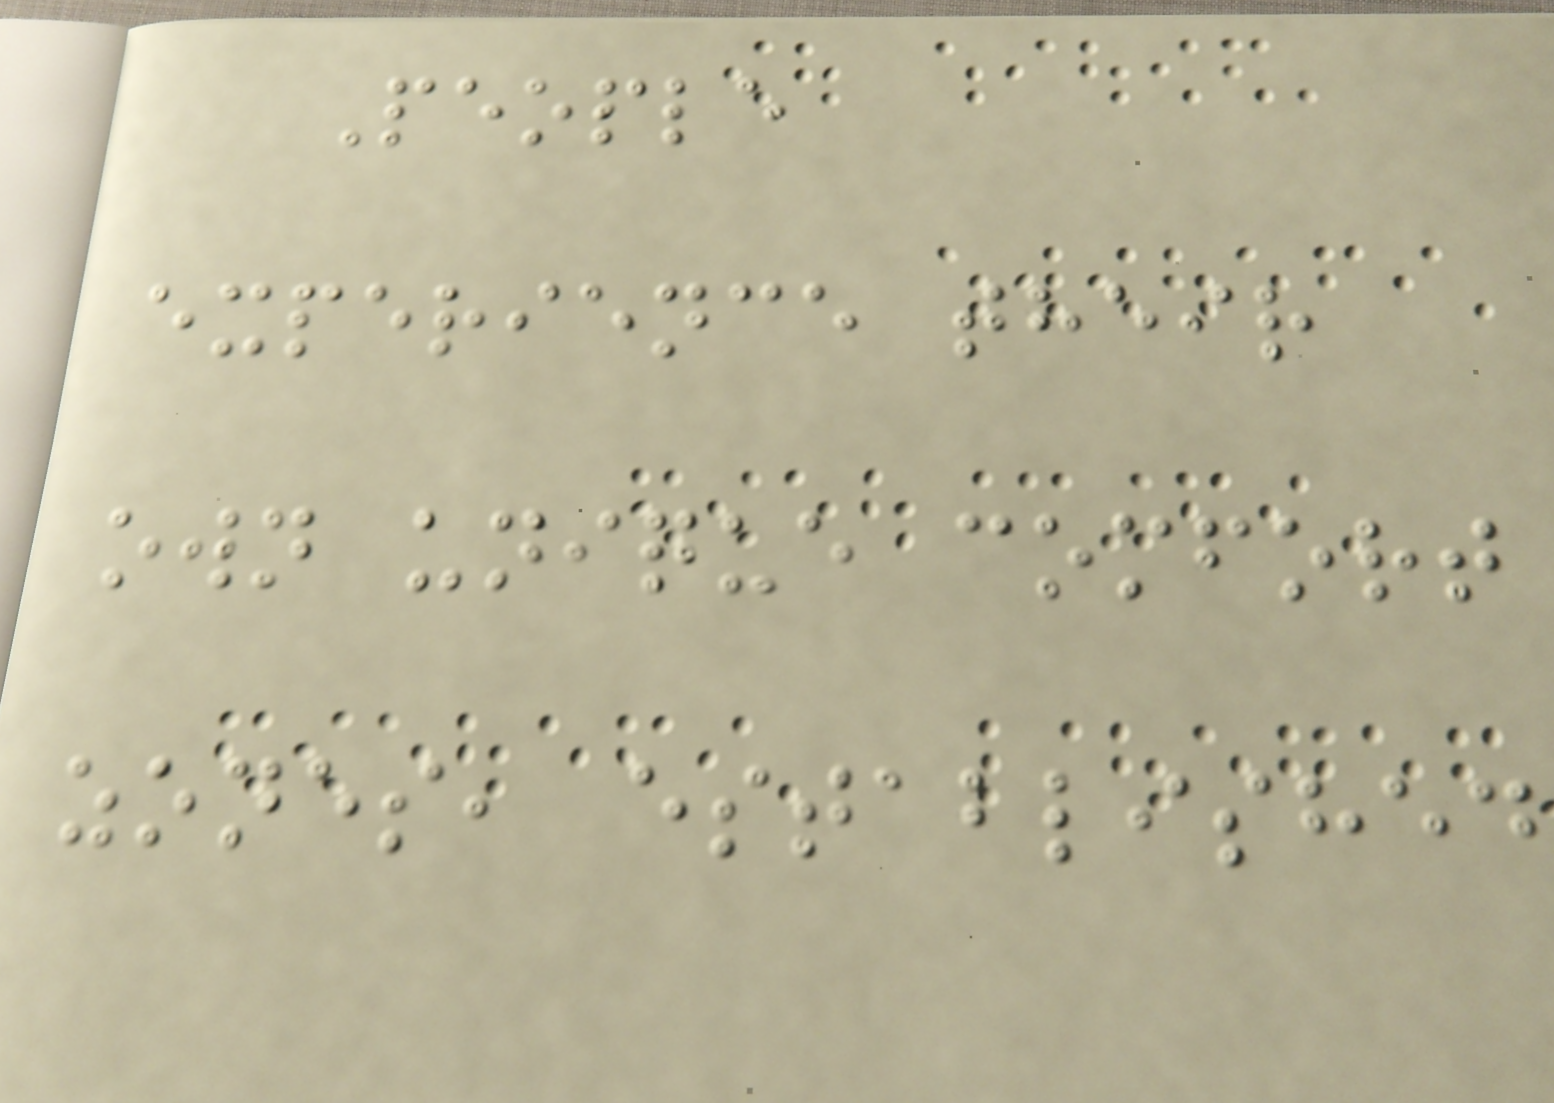People
experience their
own unique comfort
zones, established
